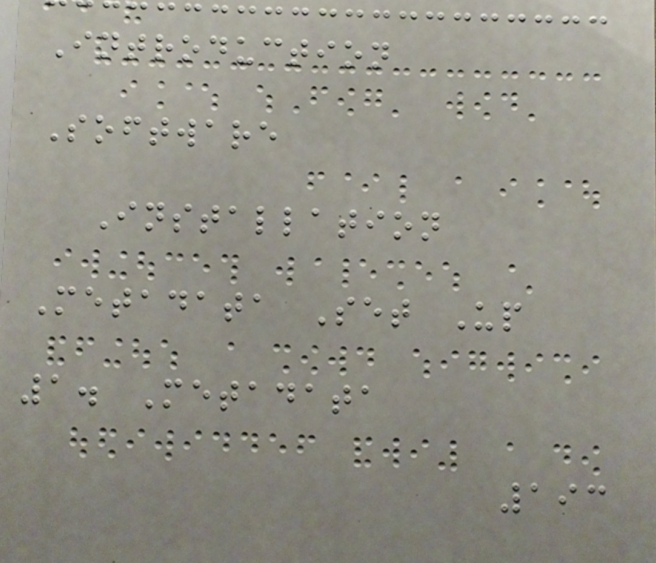Introduction
Software
Installation
Metadata Set Up
1. Metadata
193
